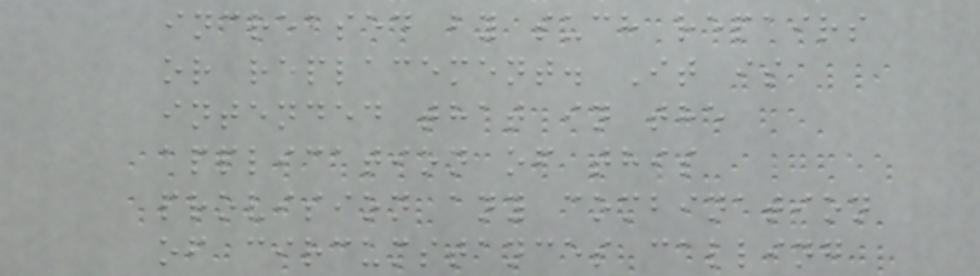increased by such repairs
or replacement. It is
intended that in the
application of this
provision any combination
of circumstances calling
